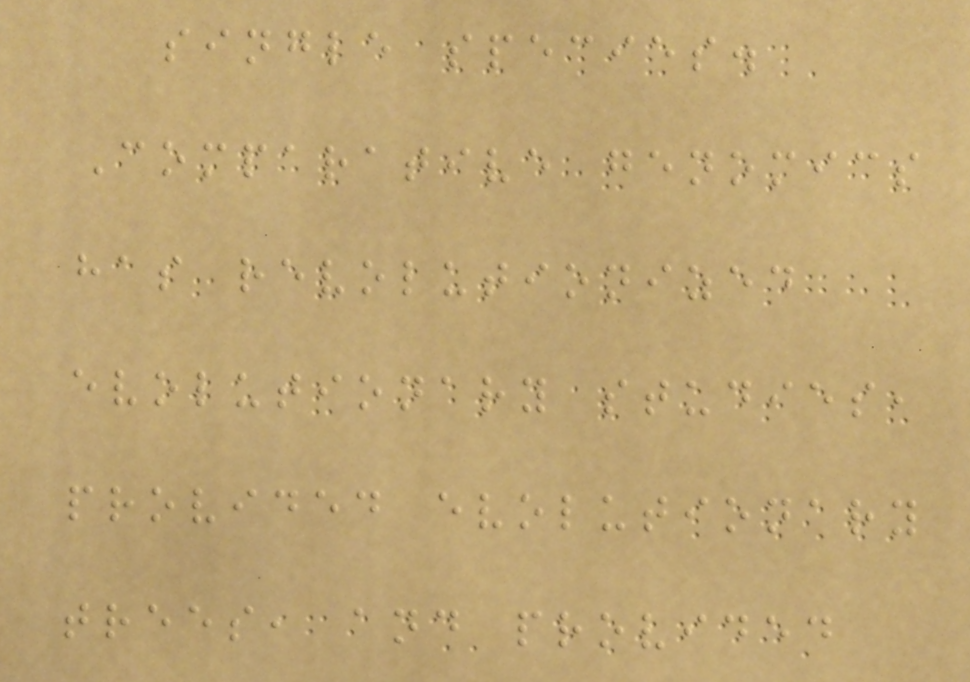single species.
Comparative genomics
has revolutionized
evolutionary studies,
provided evolutionary
trees, and provided
